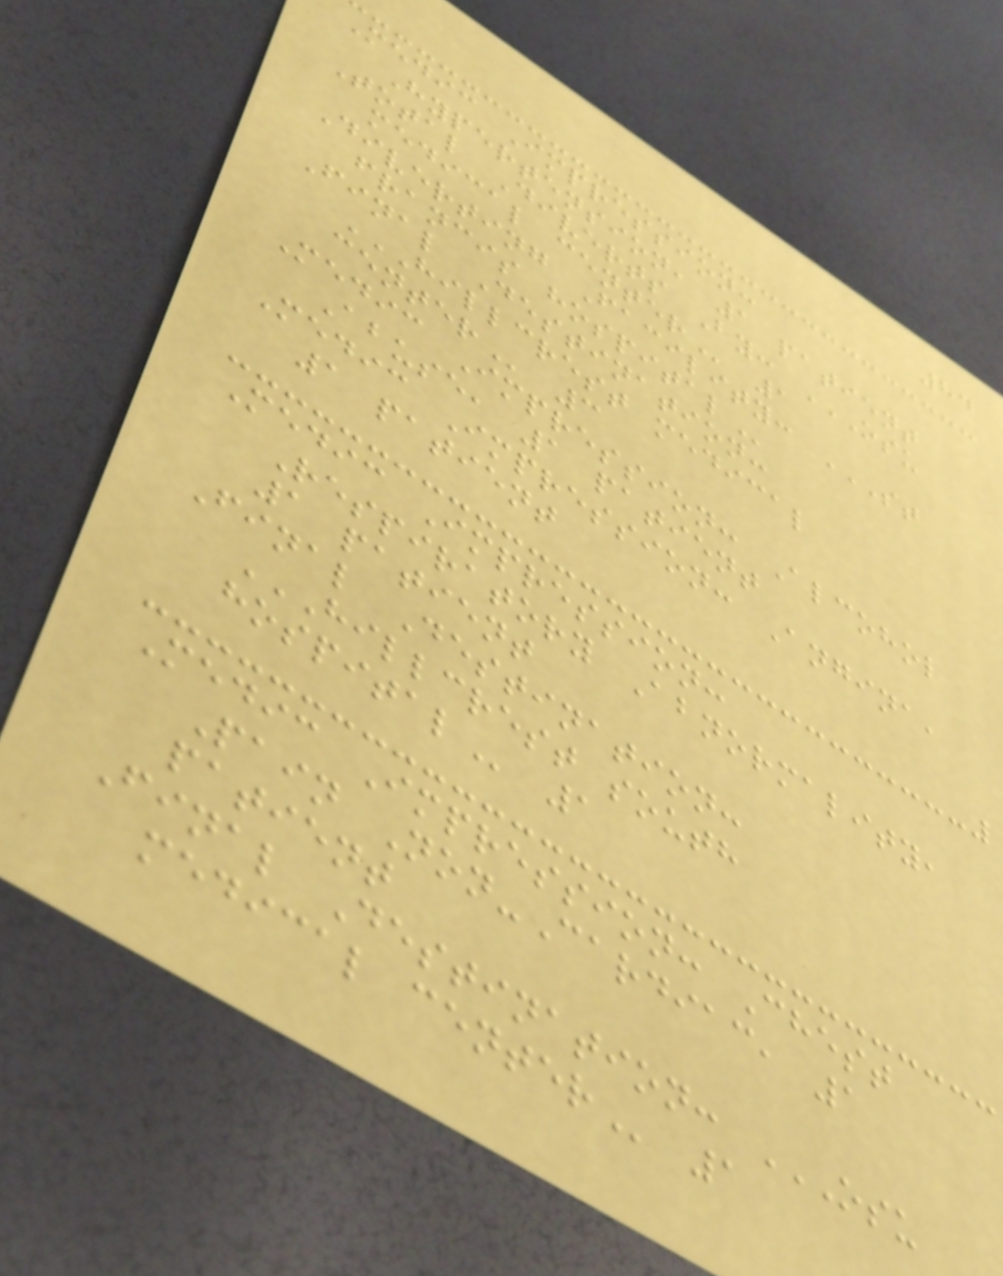84
Medic Impression:
Hypertension, 1 patient
Total Diverts By: OSU
MEDICAL CENTER 1
Diverting Facility: ST
FRANCIS HOSPITAL
Final Destination:
HILLCREST MEDICAL
CENTER 3
Medic Impression: Alcohol
Abuse, 1 patient
Medic Impression: Angina,
1 patient
Medic Impression:
Respiratory Abnormality,
1 patient
Final Destination:
HILLCREST SOUTH
HOSPITAL 1
Medic Impression: Chest
Pain Non-Cardiac, 1
patient
Final Destination: OSU
MEDICAL CENTER 1
